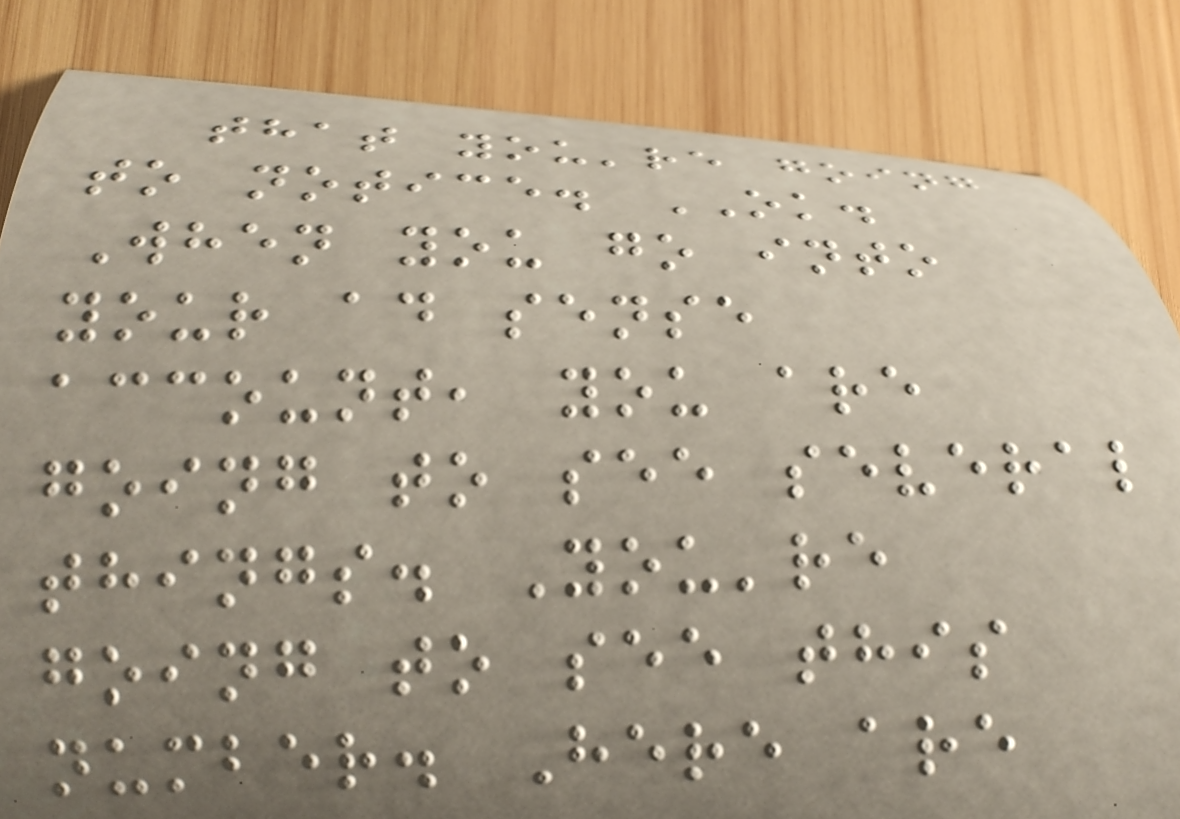that you're going
to notice. OK.
When you go into
your ad sense
account, you are
going to see several
things. You're
going to see this
number. Here are
